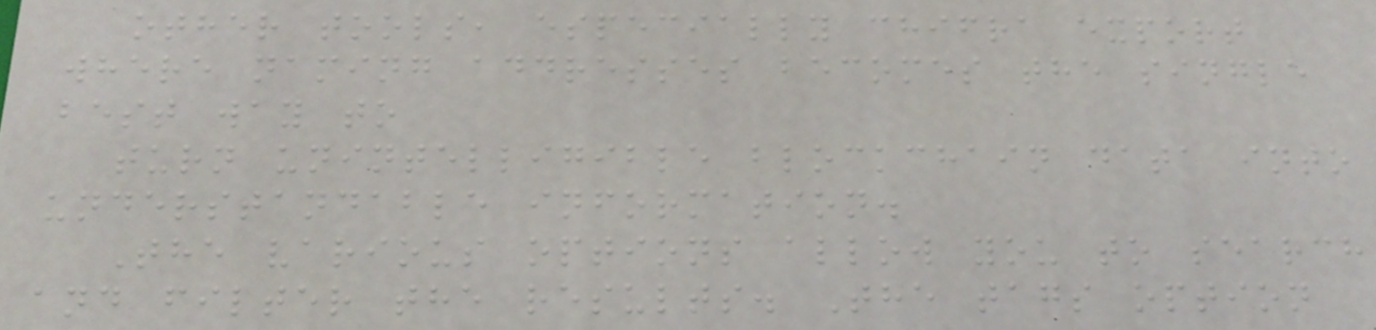other tools, especially chifra export
where naming addresses becomes the single
best way to
turn unintelligible blockchain data into
understandable information.
The various options allow you to search
and filter the results. The tags option
